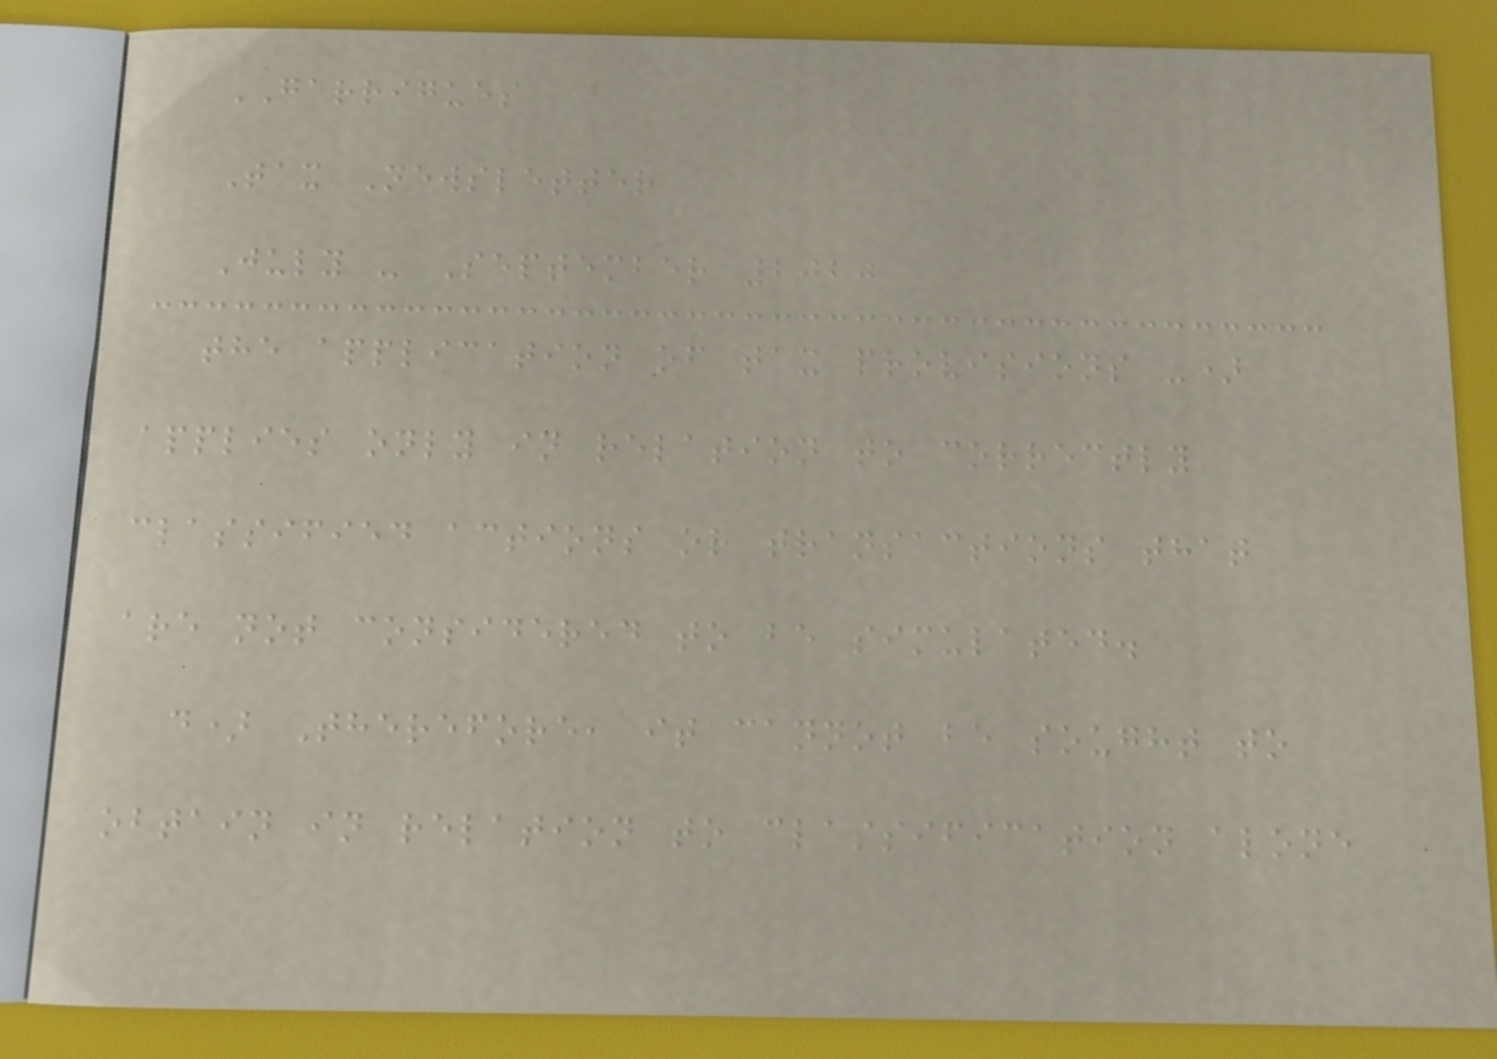GARRIGUES
Tax Newsletter
July - September 2020
the application of tax provisions -)
applies only in relation to correctly
classified actions or transactions that
are not considered to be simulated.
d) Therefore, it cannot be sought to
obtain in relation to classification alone
